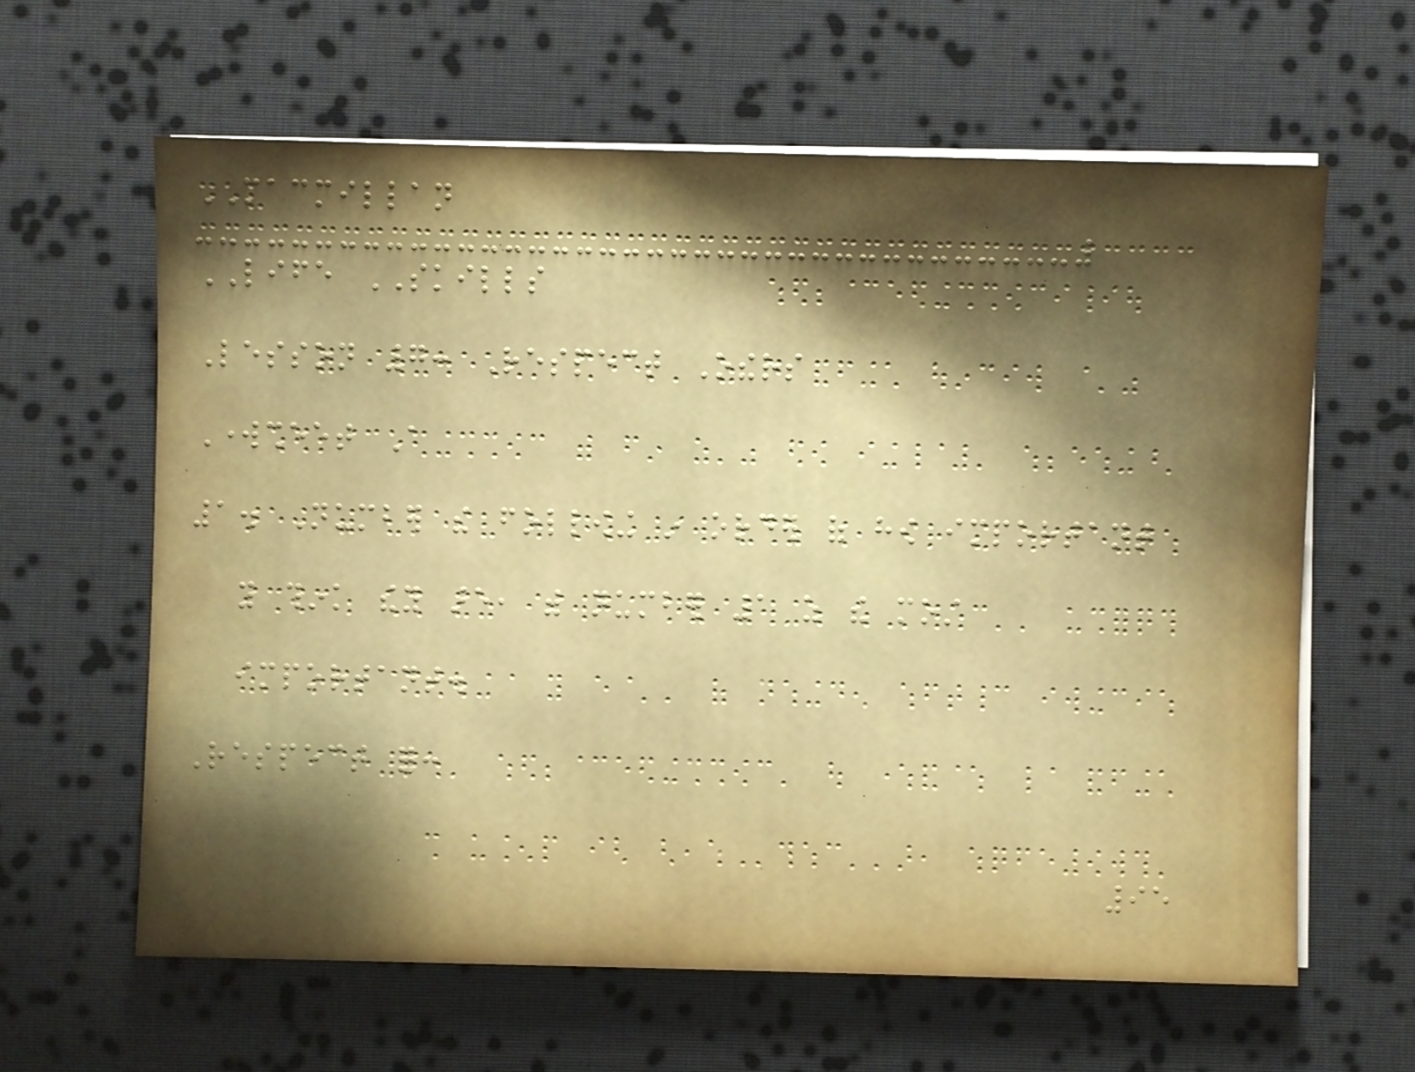MACMILLAN
LIFE SKILLS
Lesson 7: Respect Others
Worksheet A
1. Number the following in order of how important
you think they are, with number 1 as the most
important.
Respect for:
95
